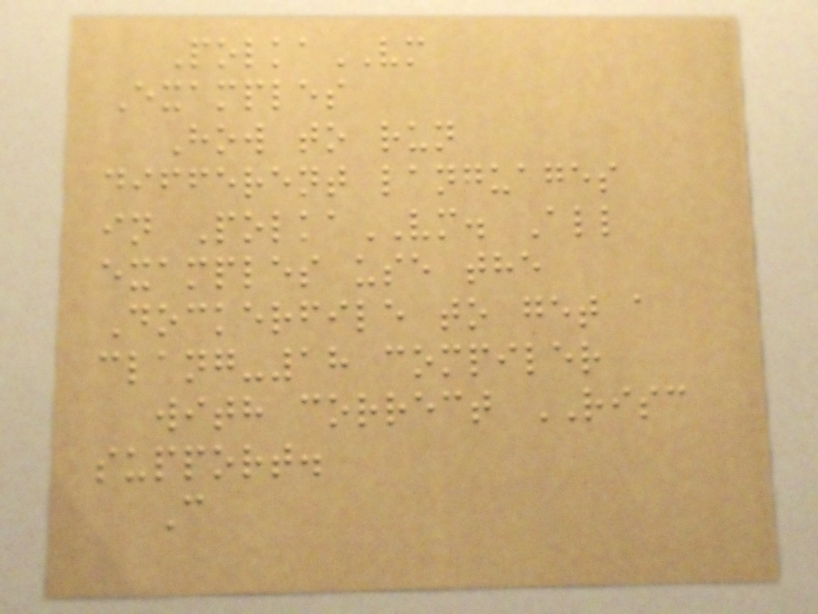PolkaVM
Examples
How to run
different languages
in PolkaVM. All
examples use the
Dockerfile to get a
clang-18 compiler
with correct RISC
support.
C
